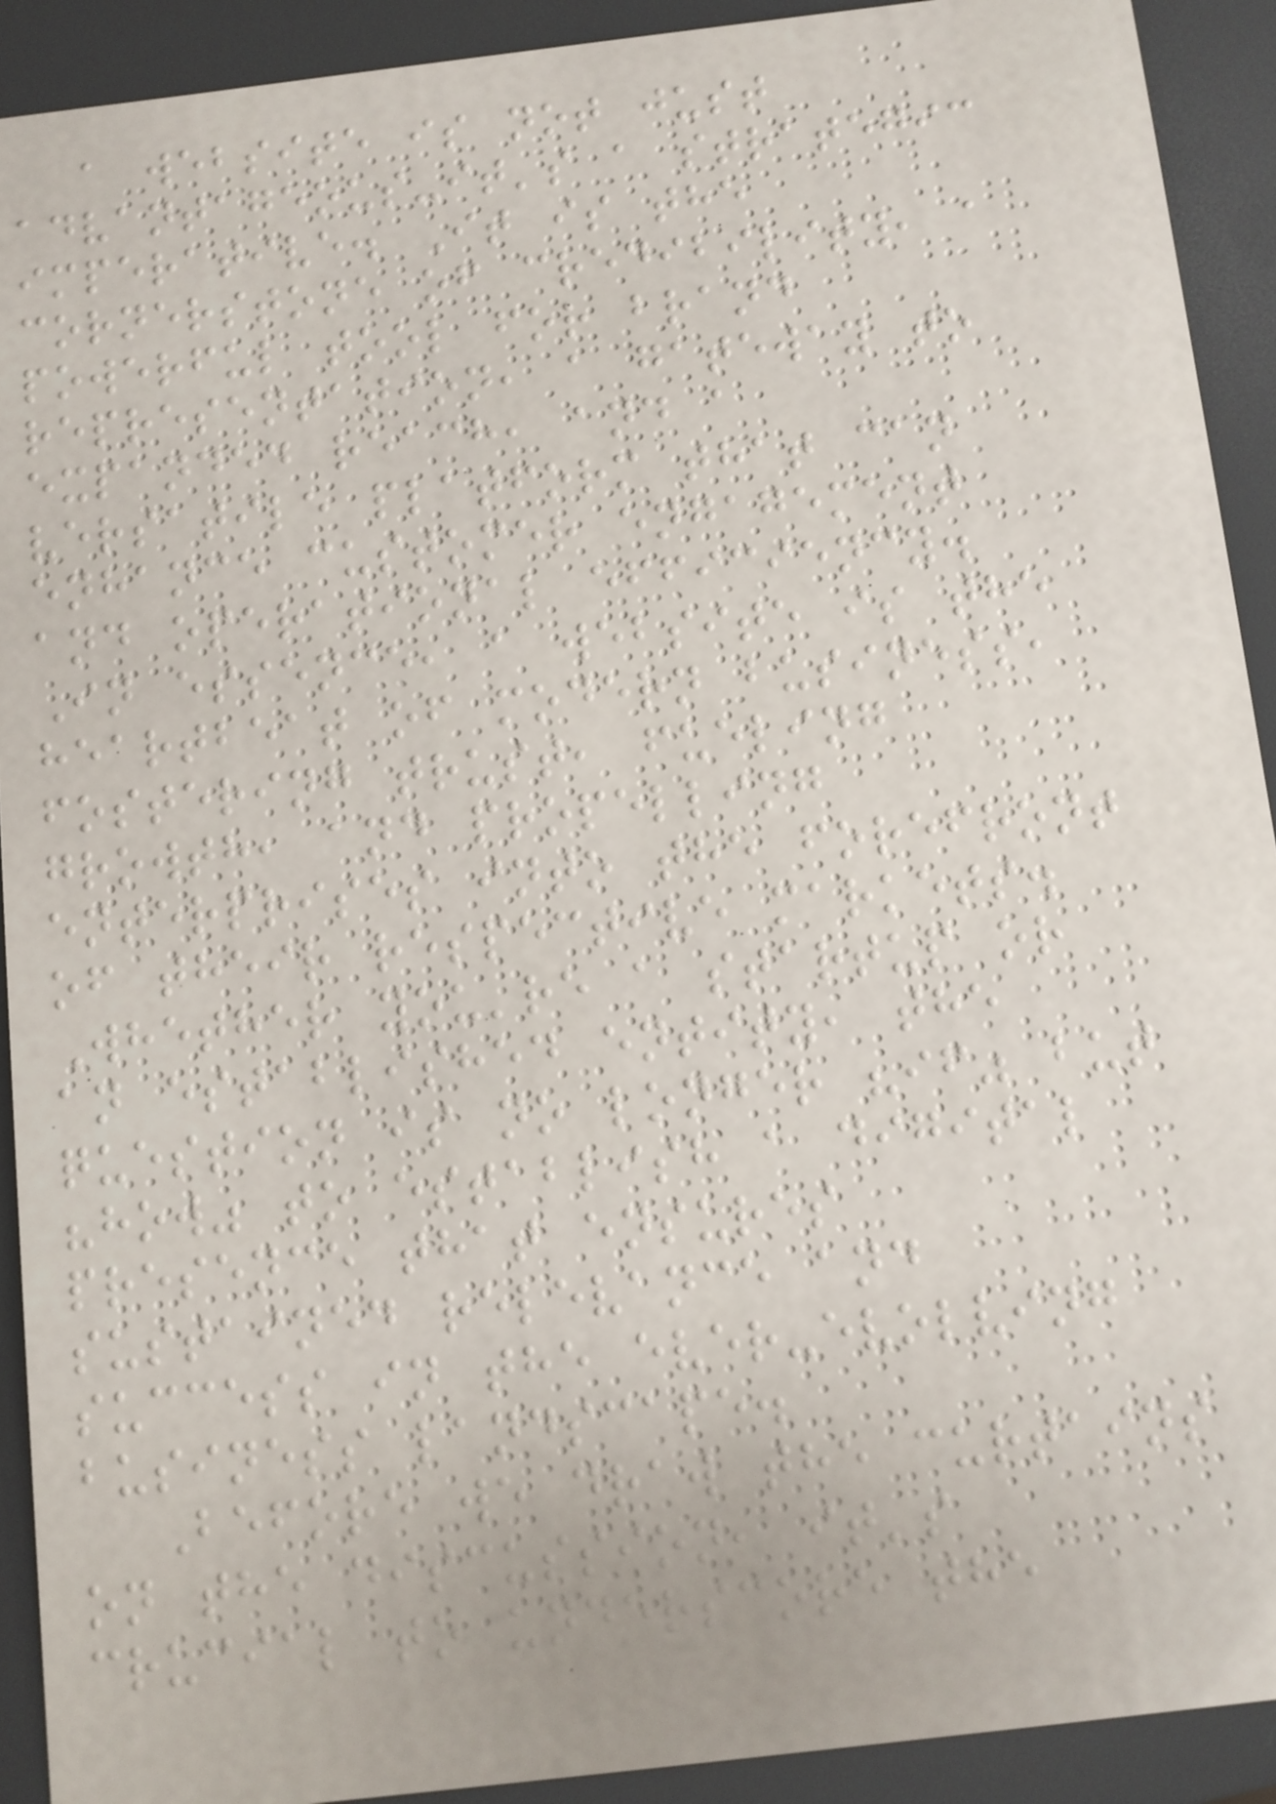a website is not just
advantageous-it's a strategic
imperative. It is the
cornerstone of credibility, a
powerful tool for brand
representation, a gateway to
expanded reach, and a
versatile platform that can
enhance customer engagement
and operational efficiency.
In essence, a website is the
heartbeat of modern business,
fostering trust, fueling
growth, and propelling
enterprises into the forefront
of their respective markets.
Whether you're a startup or
an established entity, the
question is no longer "if" but
"how" to establish a digital
presence that ensures
sustained relevance and
success in the ever-evolving
business landscape.
Before we draw the curtains
on the discussion, it's
crucial to underscore the
